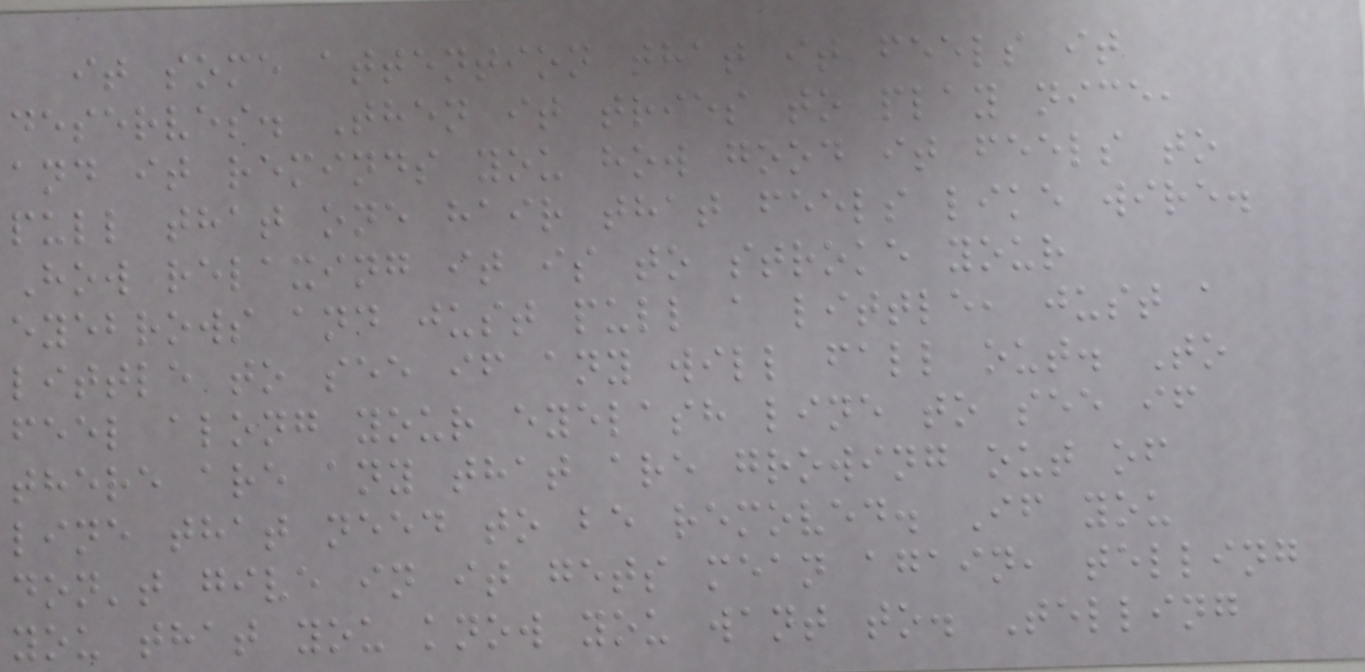it some attention that it feels it
deserves. Then it tries to play nice,
and it reminds you how good it feels to
pull that one hair that feels like wire.
How relaxing it is to stroke your
eyebrows and just pull a little, just a
little to see if any will fall out. To
feel along your eyelash line to see if
there are any that are growing out of
line that need to be removed. If you
don't give in it gets mean again, telling
you that you know you want to. Telling
